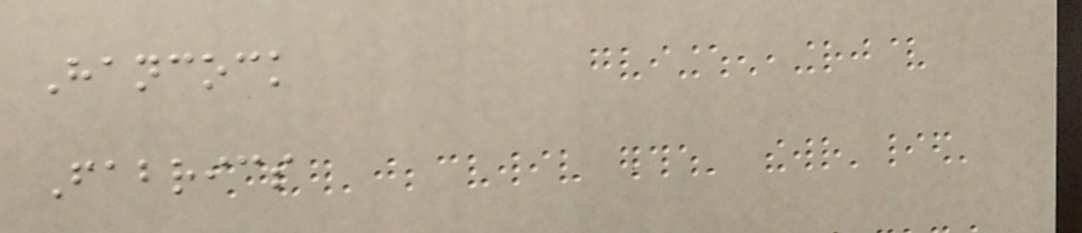Hancock
Fabrics
